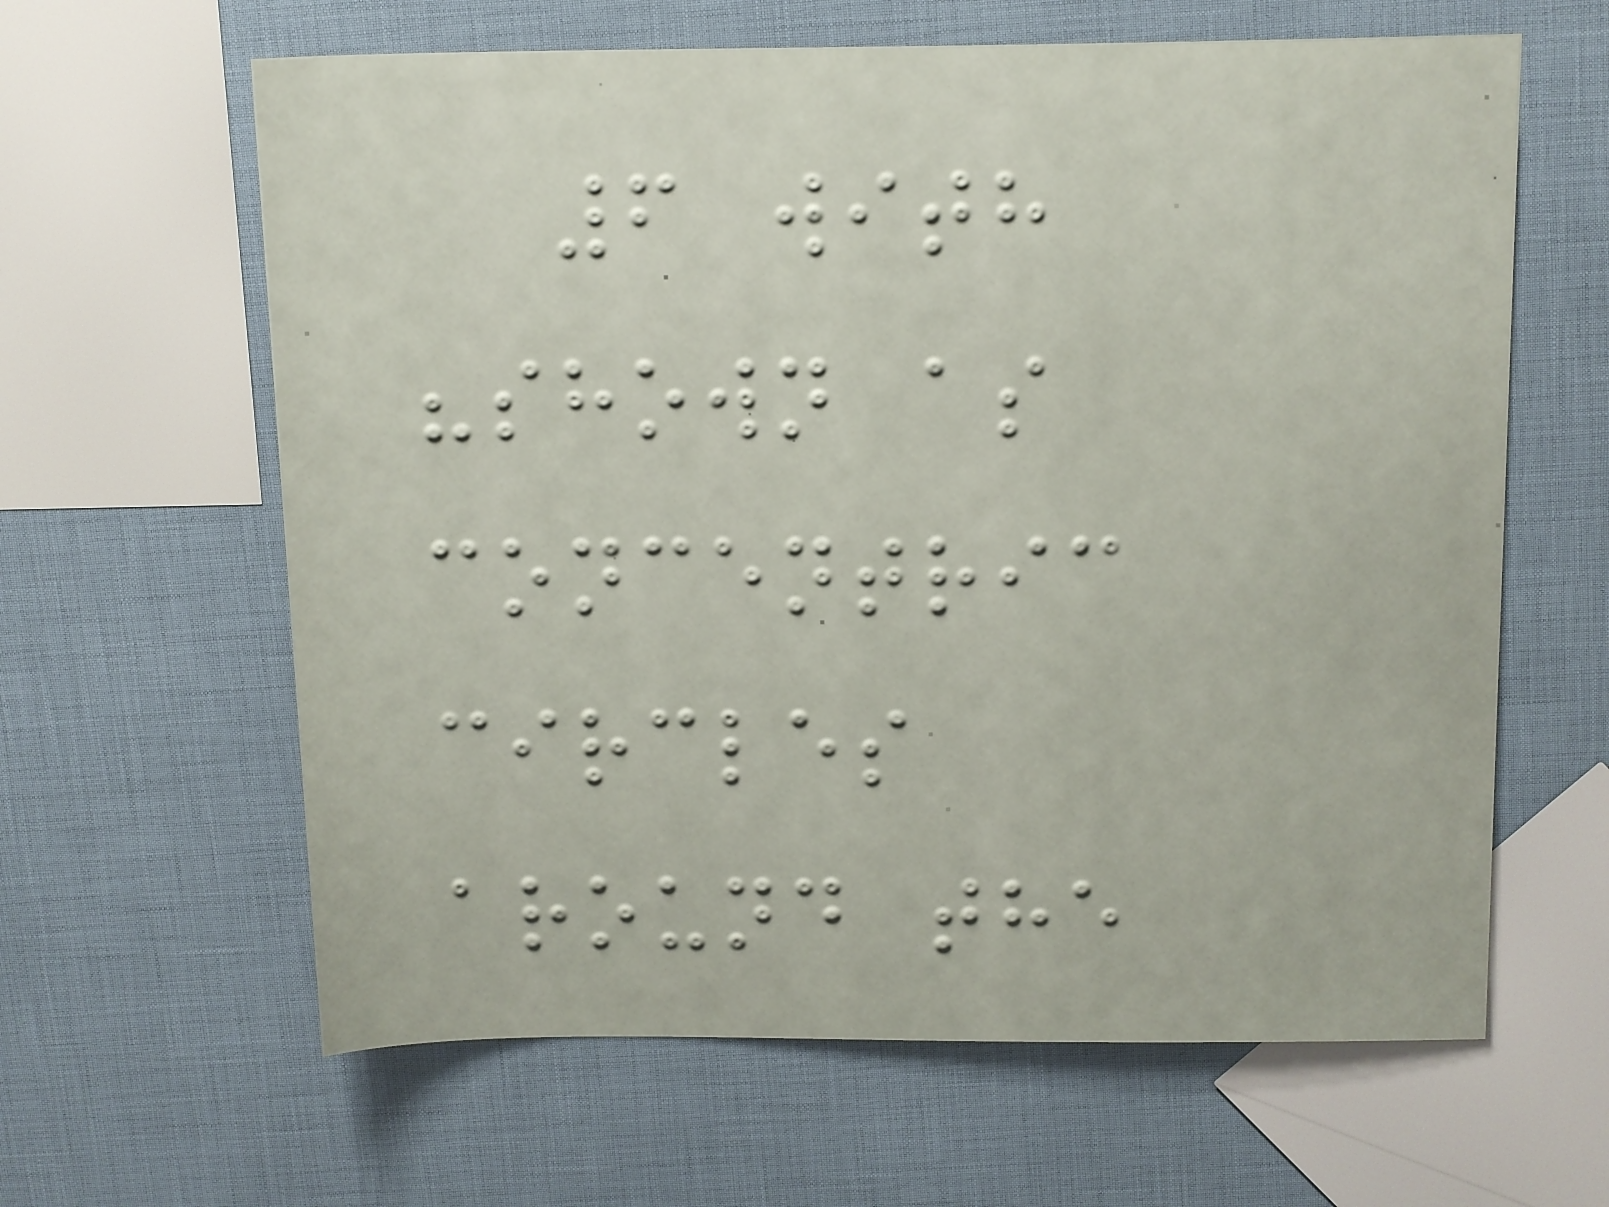6 with
"shown as
concentric
circles
around the
